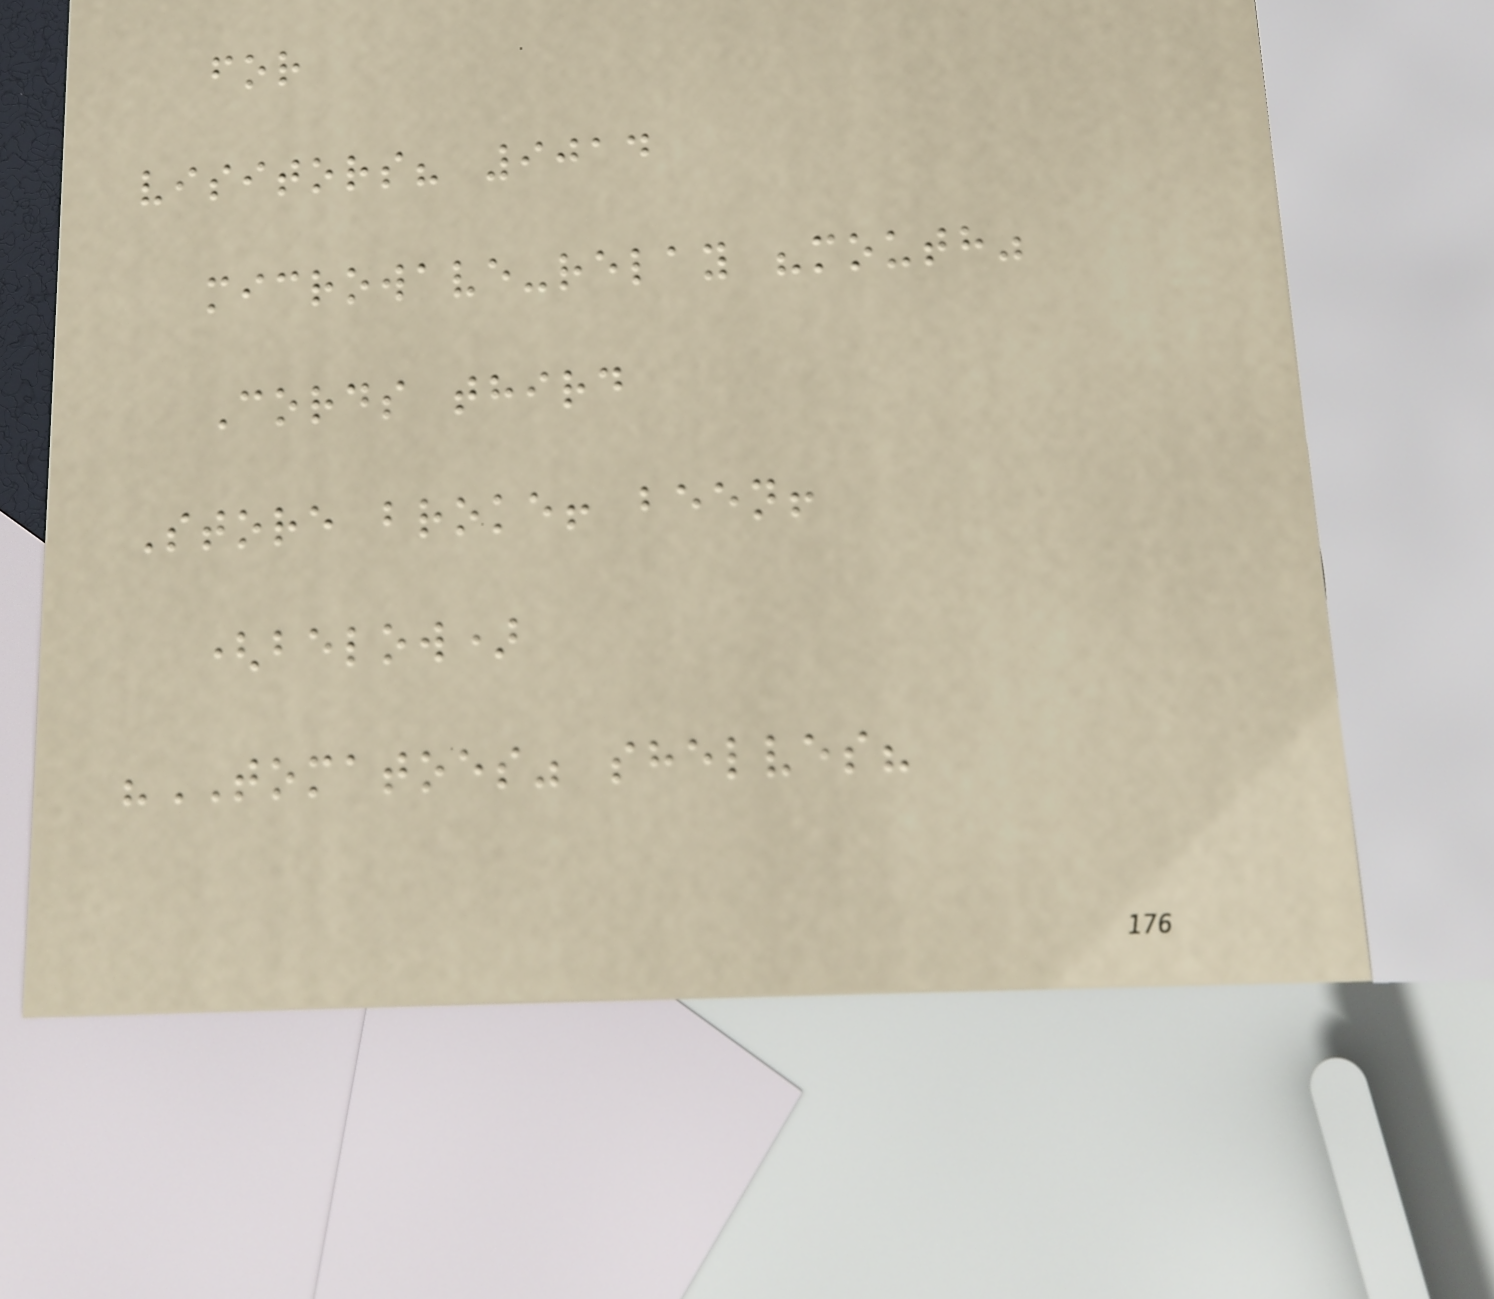for
visitors? 9014
microwave-relay "mouth"
Cords third
Store broke! been!
(below)
"TOMATOES" shelves?
